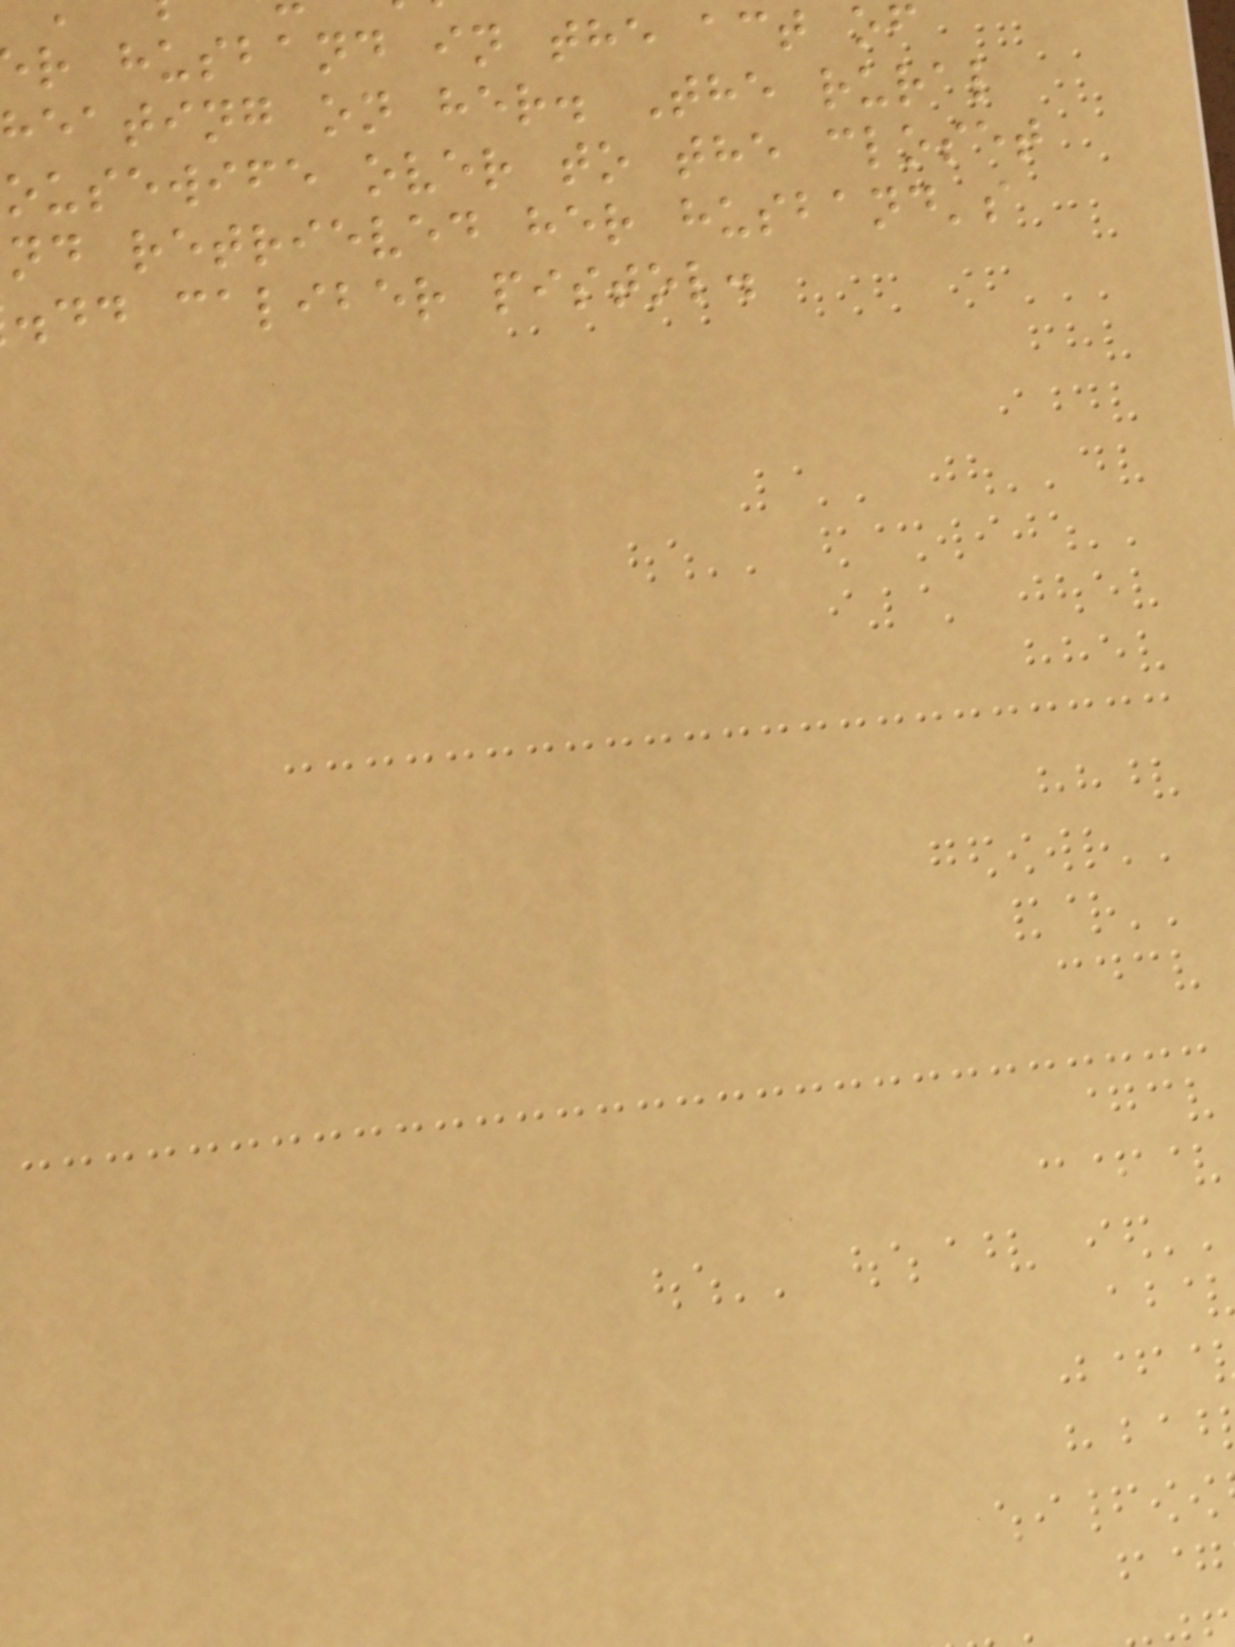r husband in the act of
heating on her. The rural
ousewife over to the closet
nd retrieved her husband's
.dd caliber pistol.
